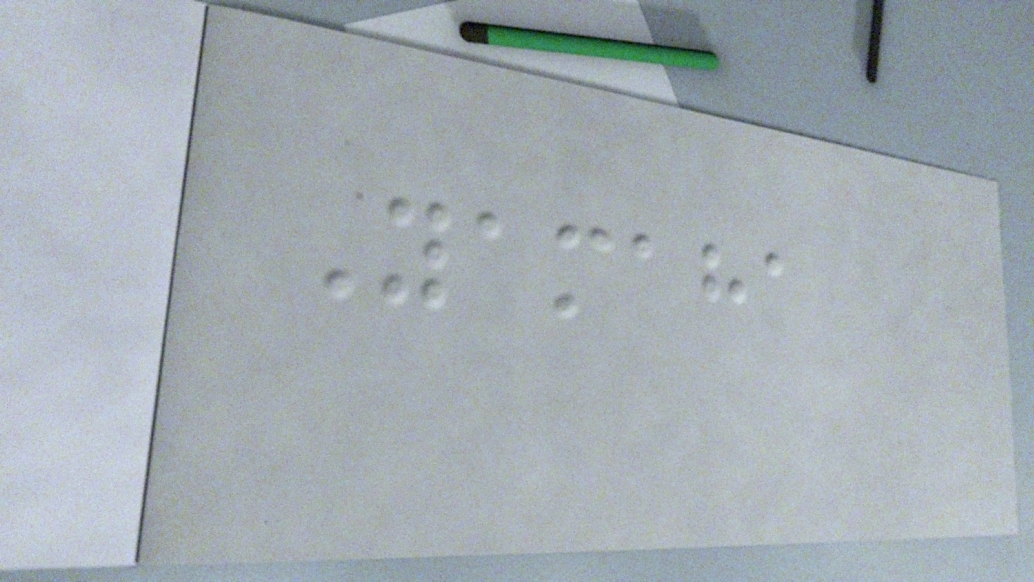Yamaha
